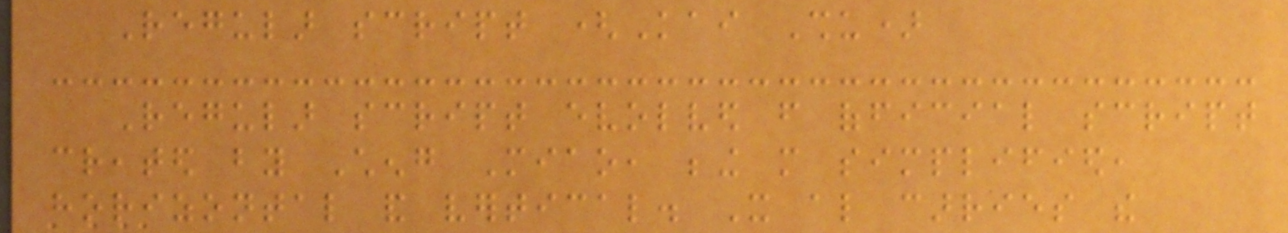Regular script (Kai Shu)
Regular script evolved from official script
created by Cheng Miao, being more simplified,
horizontal and vertical. It also carries the
